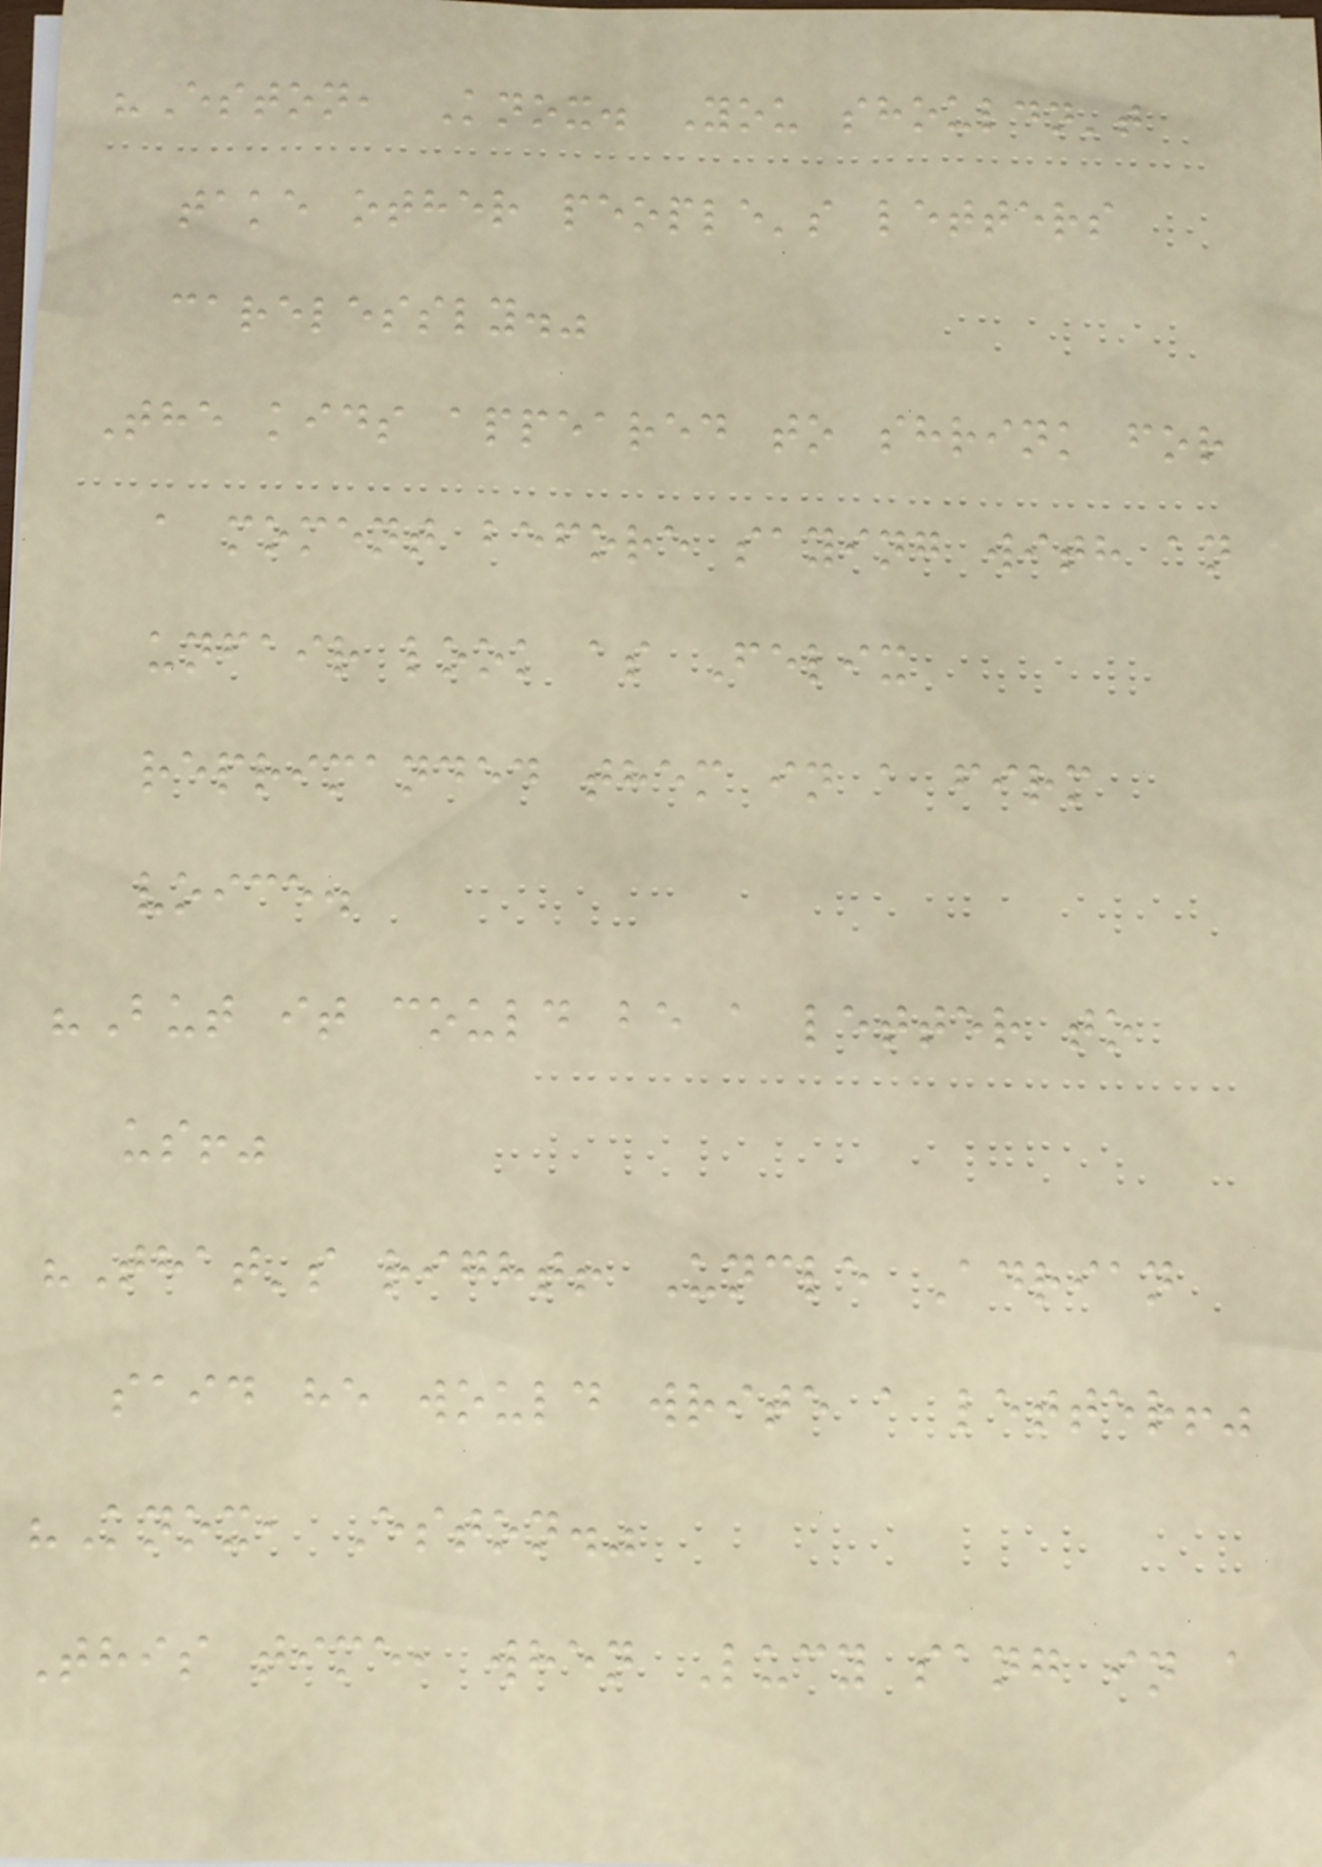"Eston, Knox. You shouldn't
take other people's letters
carelessly."
The kids appeared to shrink for
a moment before saying with an
unfair look as Felix
reprimanded them in a firm
voice.
"But it could be a letter to
us!"
"That's right! Uncle Adrian
said he would write a letter!"
"Knox, Eston."
This time, when Lucy sang in a
